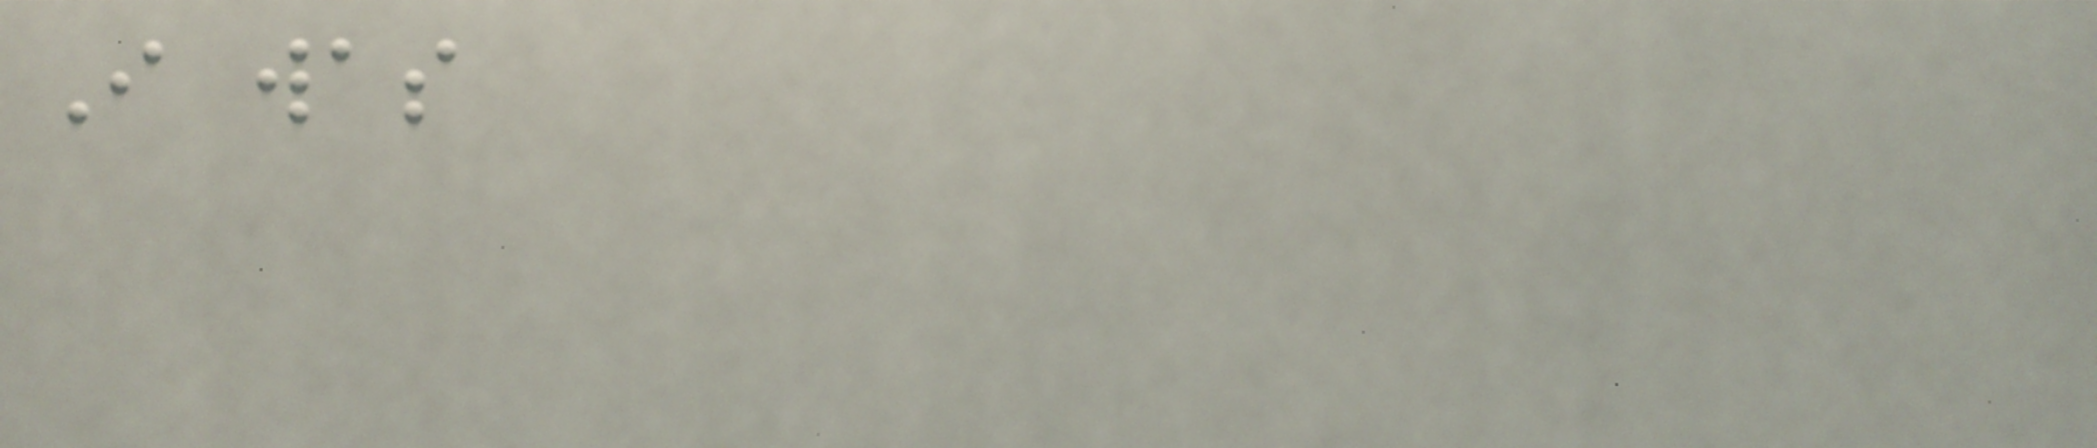I was
